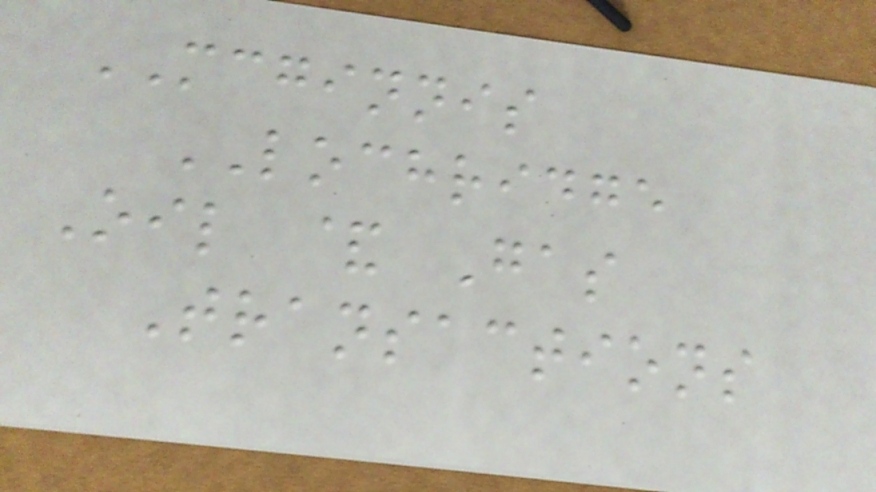MCGINNIS
LOCHRIDGE
Oil & Gas
Transactions
